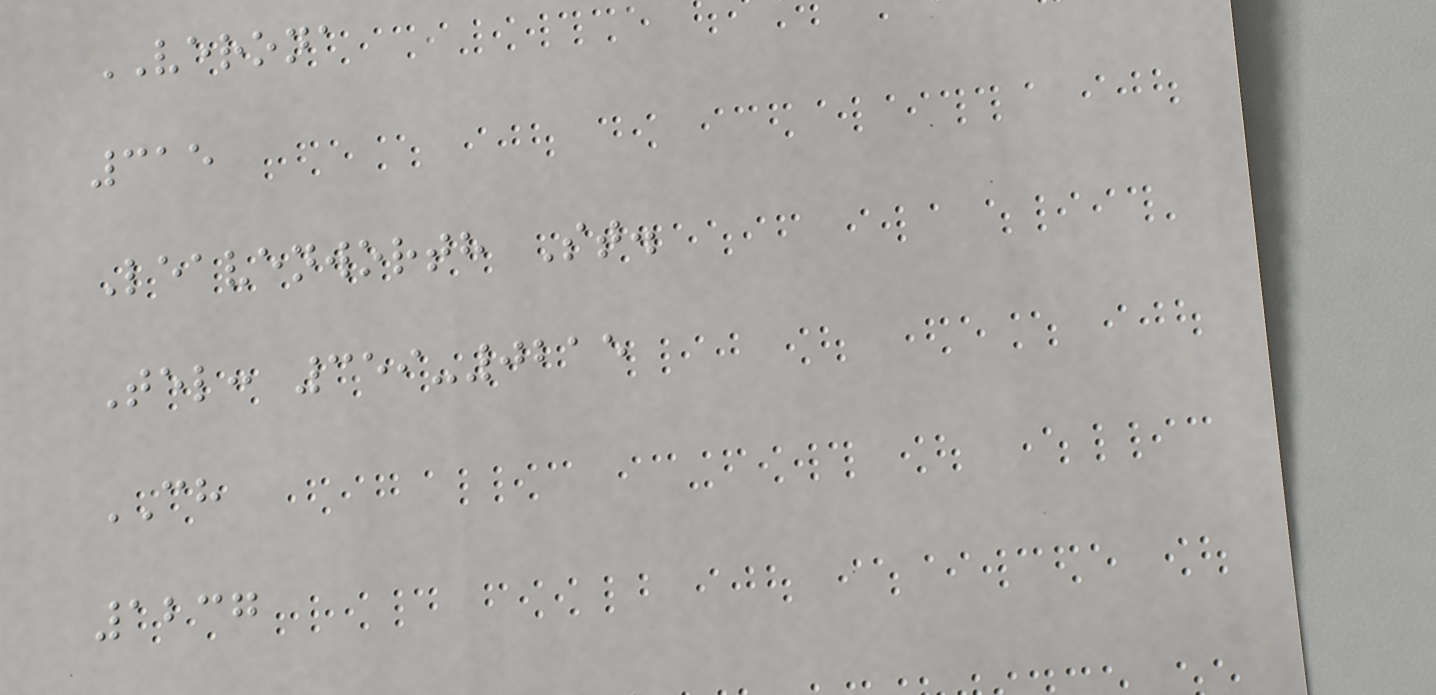VERONA
315
Leavenworth St.
Tel: 359-0215
CH
1237
